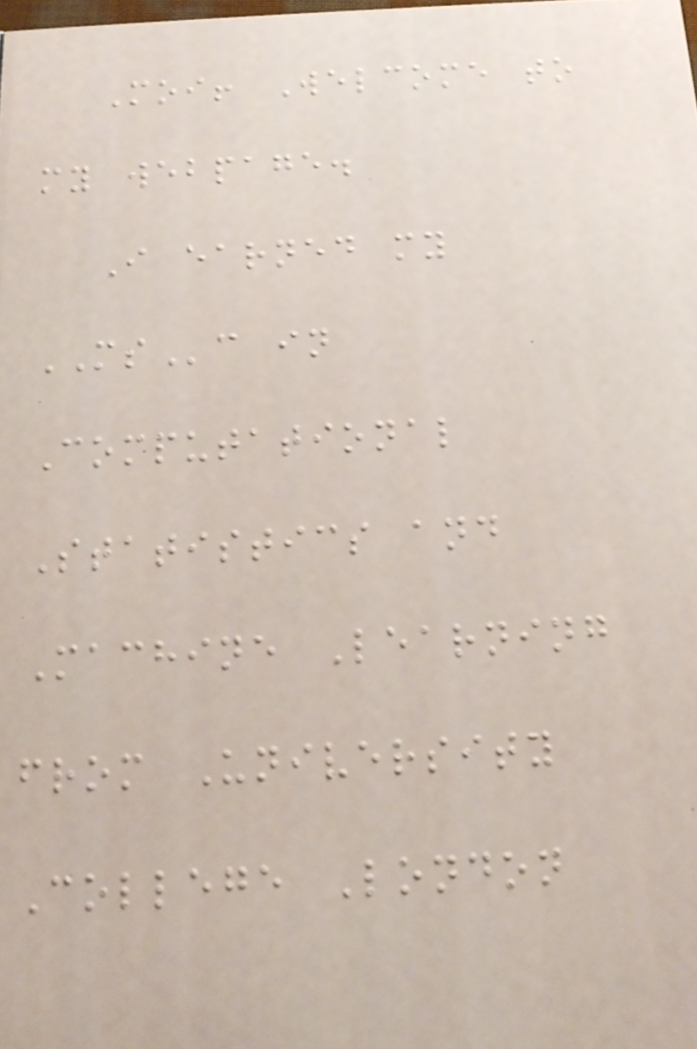Moi! Welcome to
my webpage.
I earned my
MSc in
Computational
Statistics and
Machine Learning
from University
College London
